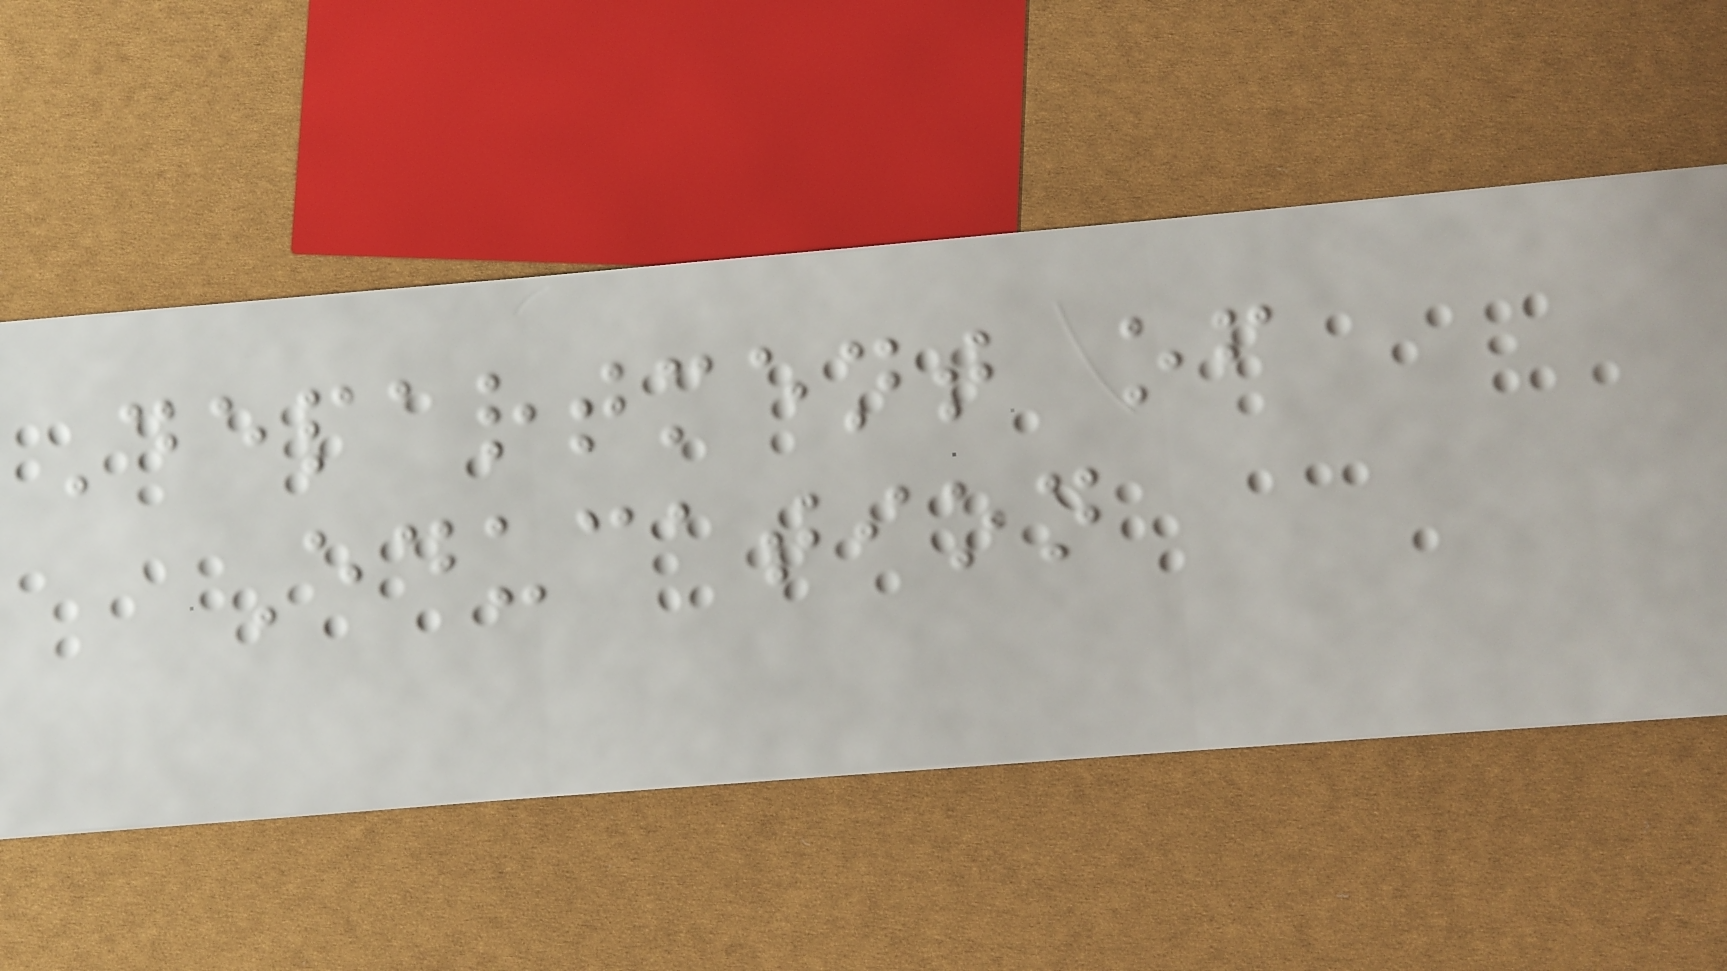Department of
Education
